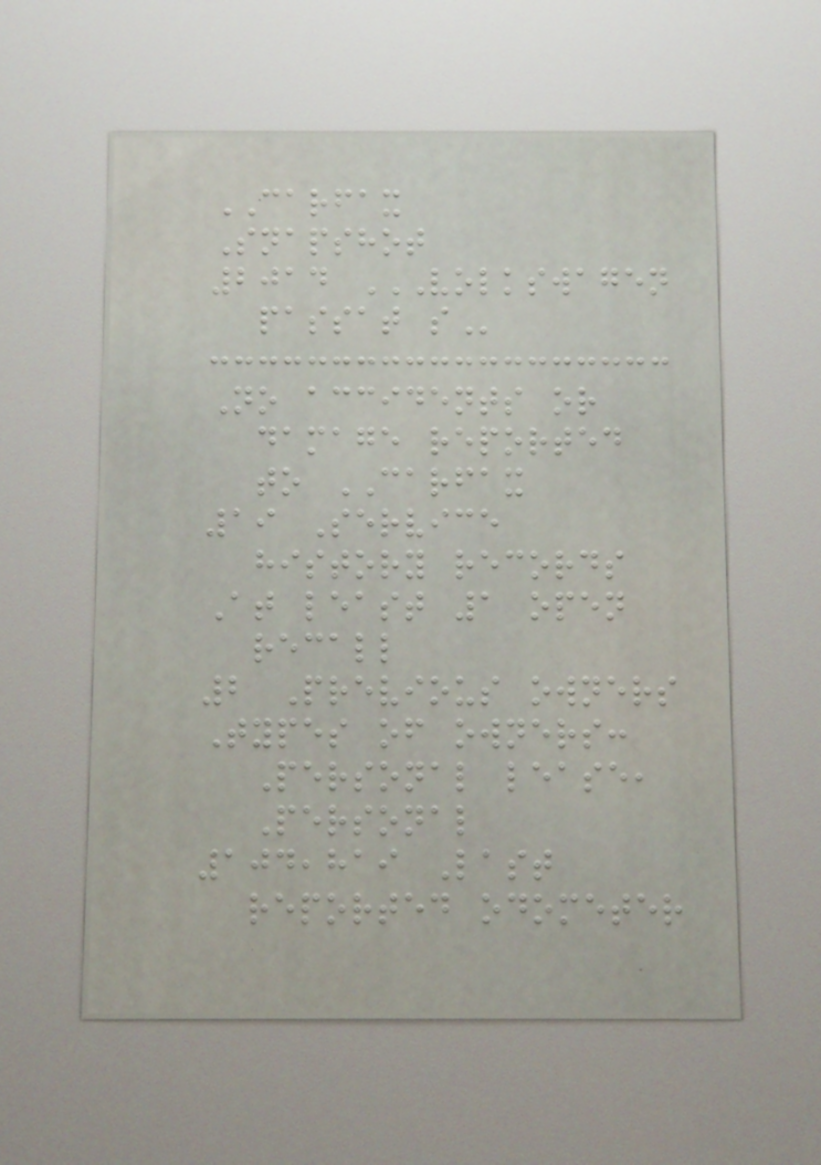CARFAX
Snapshot
2014 VOLKSWAGEN
PASSAT S
No accidents or
damage reported
to CARFAX
19 Service
history records
At least 1 open
recall
2 Previous owners
Types of owners:
Personal lease,
Personal
104,819 Last
reported odometer
